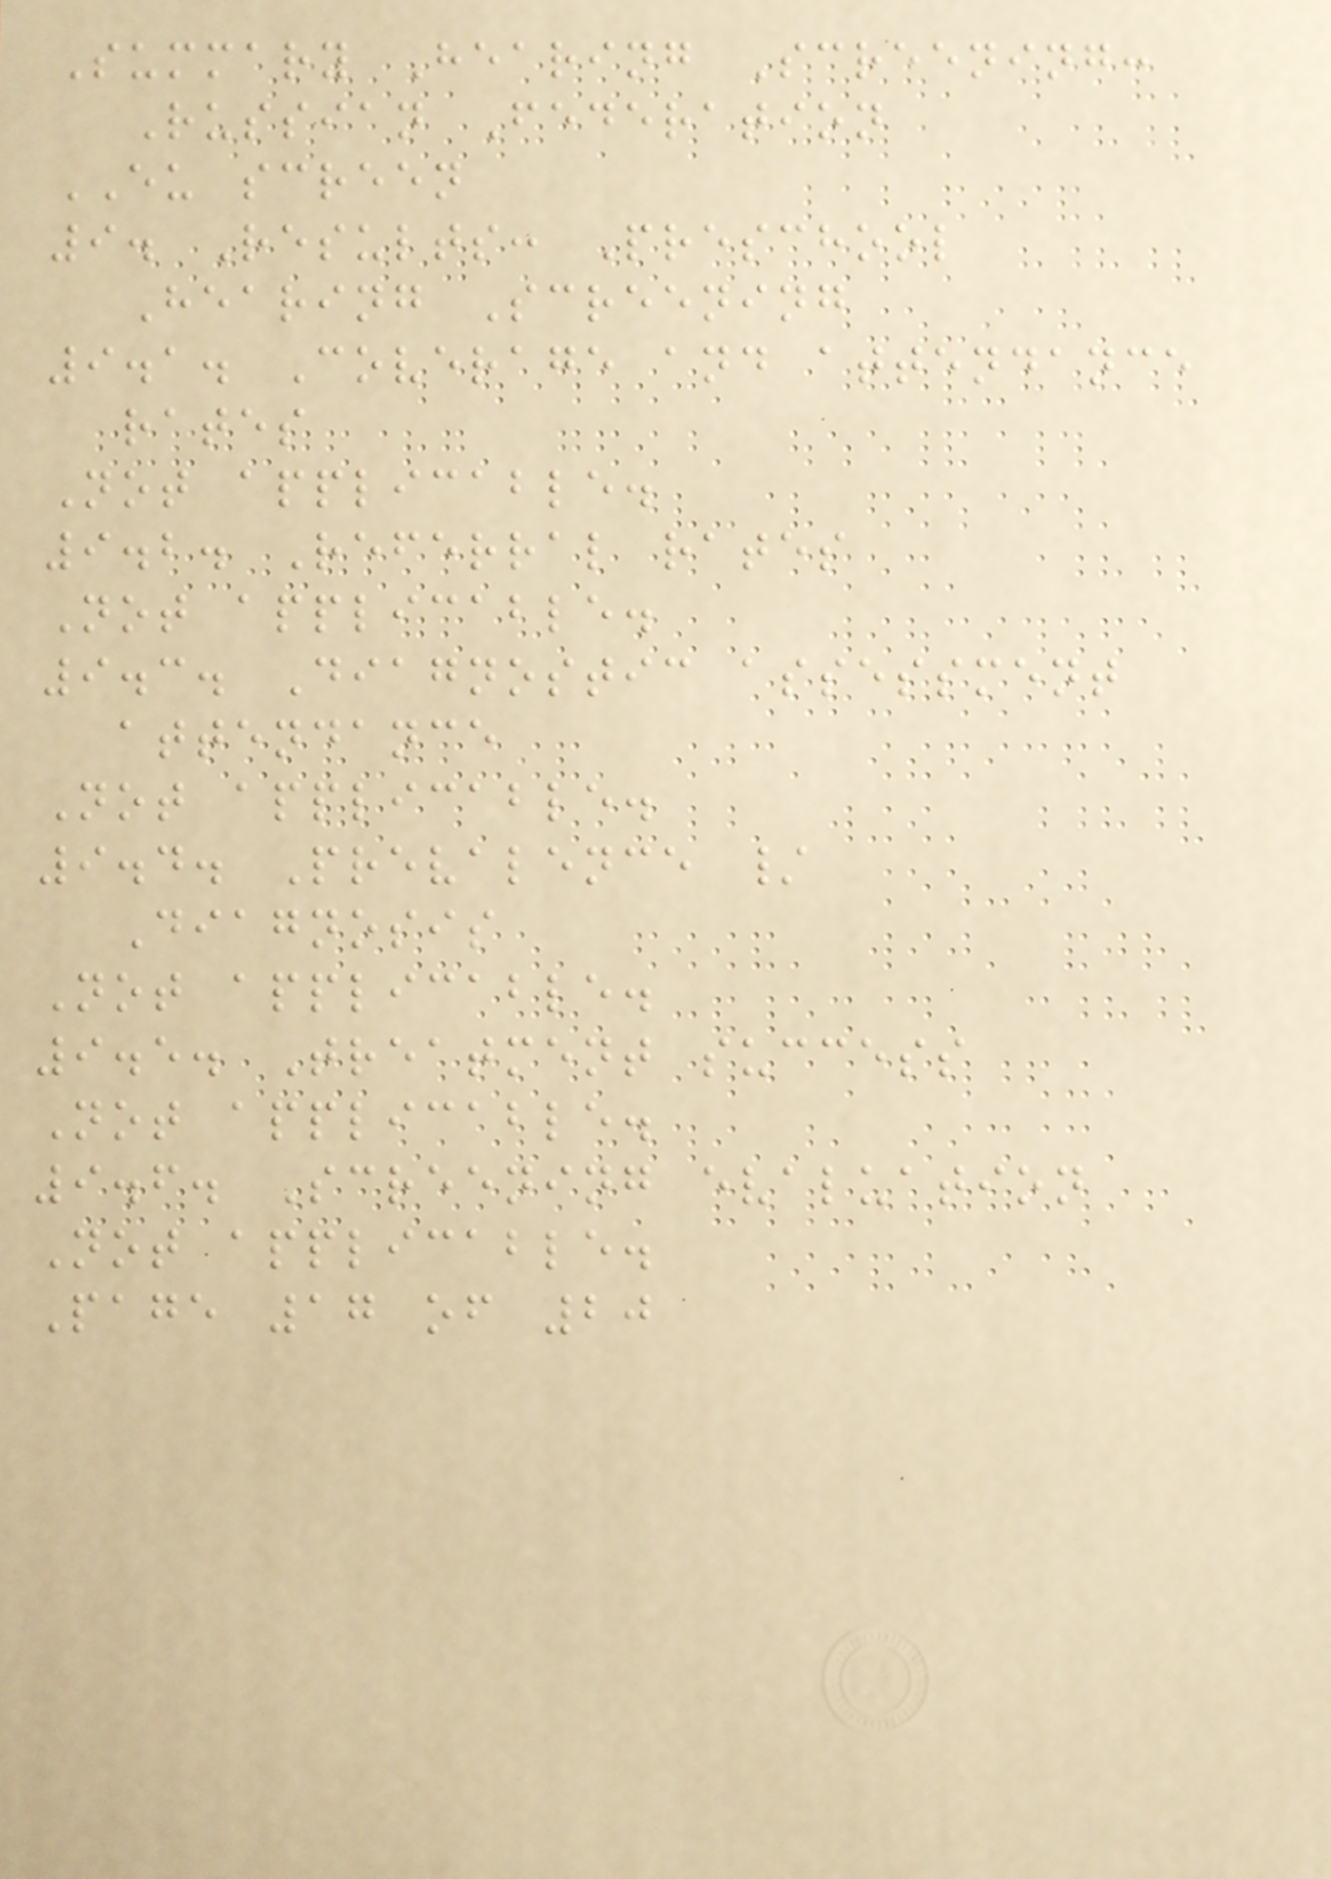Summary Hearing Screening:
Russian Federation
EU screen
9. Results: Preschool
Hearing Screening
9.1. Coverage and attendance
rates
Not applicable.
9.2. Referral rates
Not applicable.
9.3. Diagnostic assessment
attendance
Not applicable.
9.4. Prevalence /
Diagnosis
Not applicable.
9.5. Treatment success
Not applicable.
9.6. Screening evaluation
Not applicable.
Page 17 of 20
